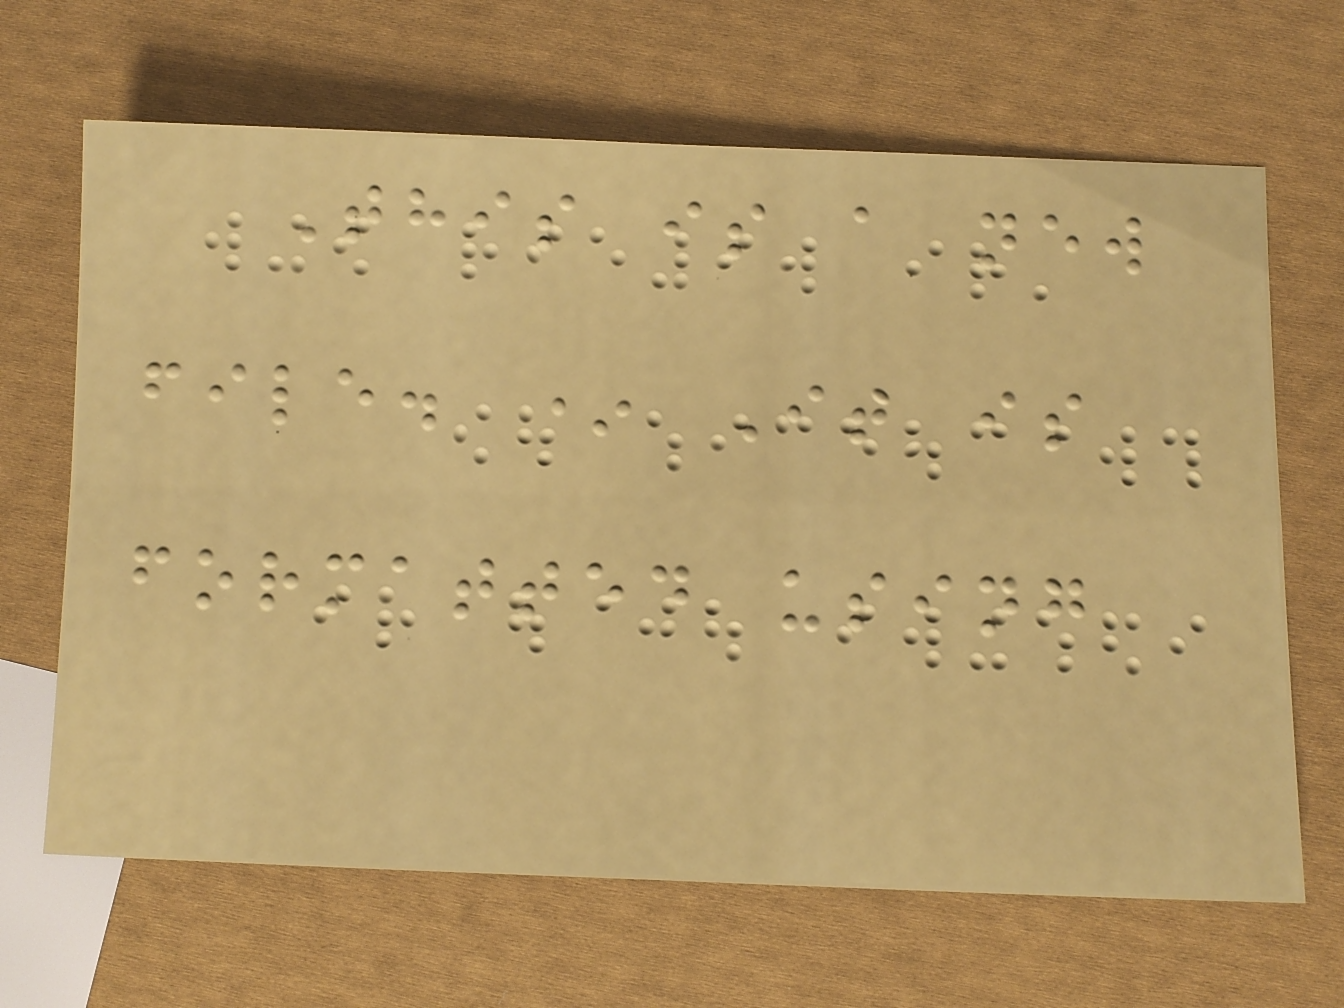This is a new
file. * It is
formatted using
